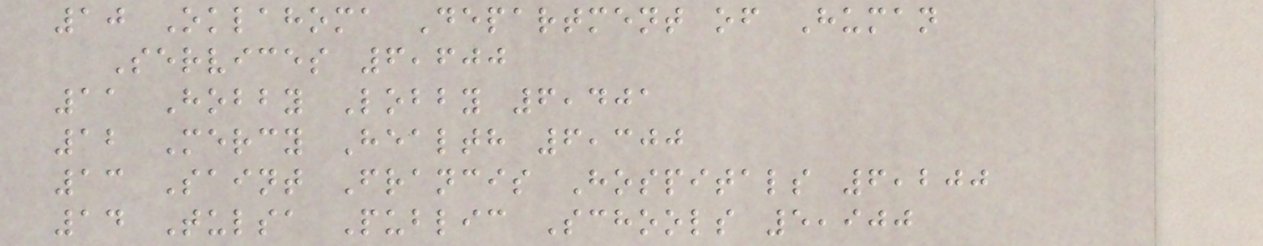10 Oklahoma Department of Human
Services 6,600
11 Hobby Lobby 6,401
12 Mercy Health 6,300
13 Saint Francis Hospitals 6,200
14 Tulsa Public Schools 5,900
